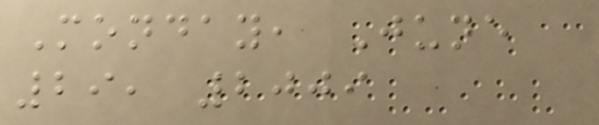Monday, June
29, 2009
